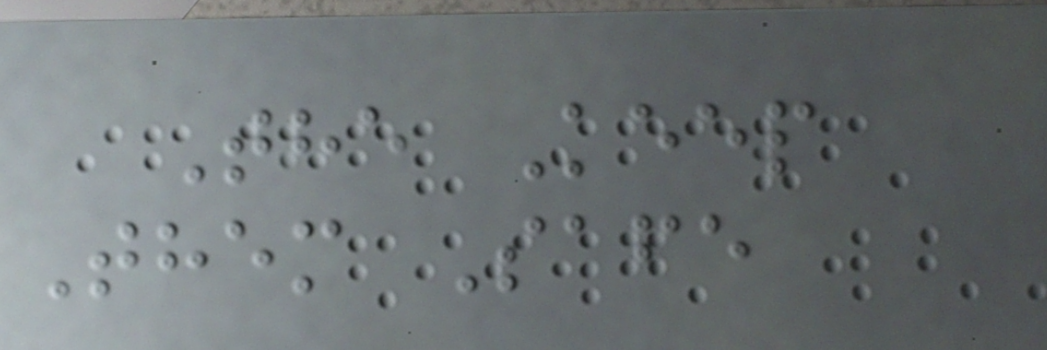The Keep
Them Safe
